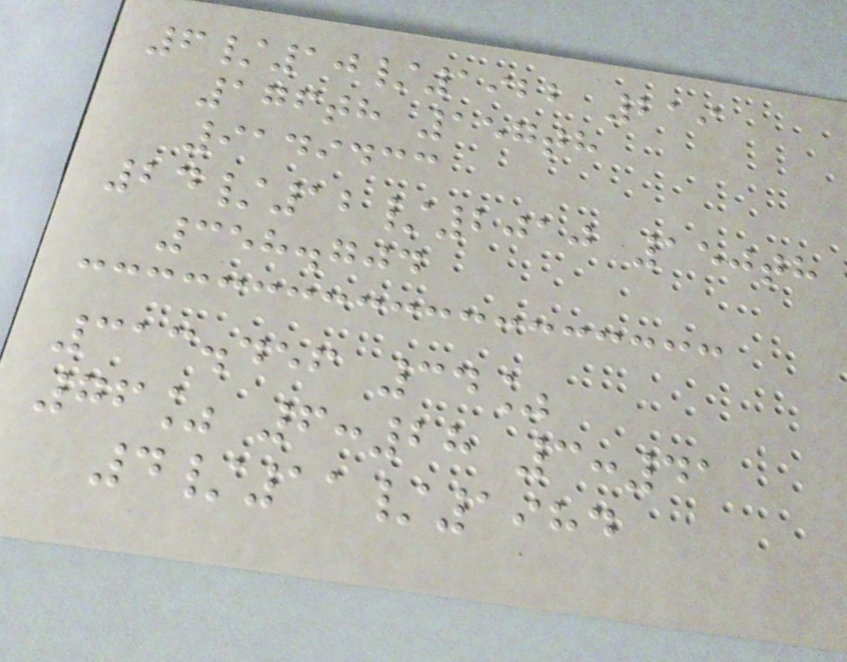6/10/1922 219
176th 157th
9149433
24/12/2010 150th
358.704
313.456 34%
76% 6:28 3:41
4/11/1984
